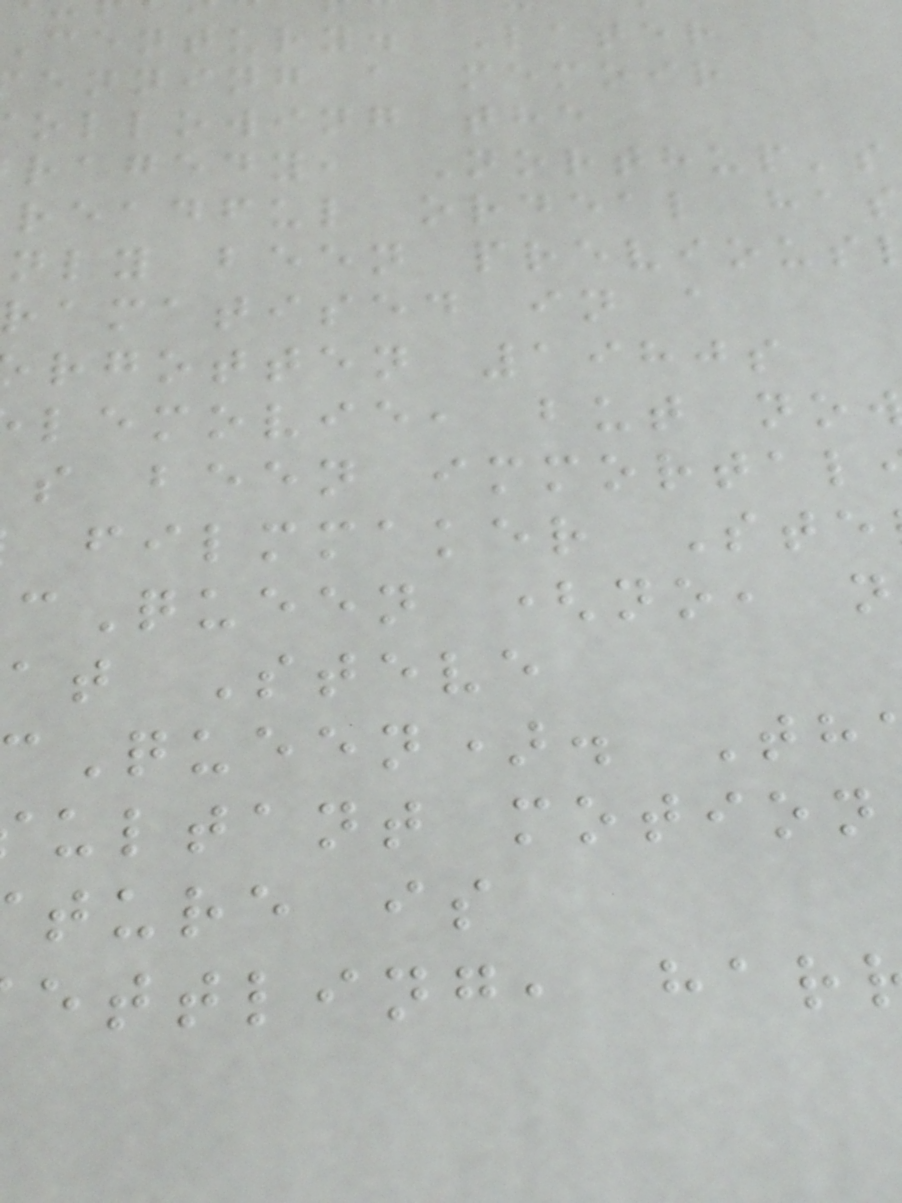century. Later
enning a memoir
ollowing the
ragedy, Northup's
readful ordeal has
nly been previous
ramatised in a
rgotten 1980s
lemovie, but no
s been immortal
filmmaker Ste
cQueen (no, n
at Steve
Queen). Th
ultant motion
ture is
ettling, har
